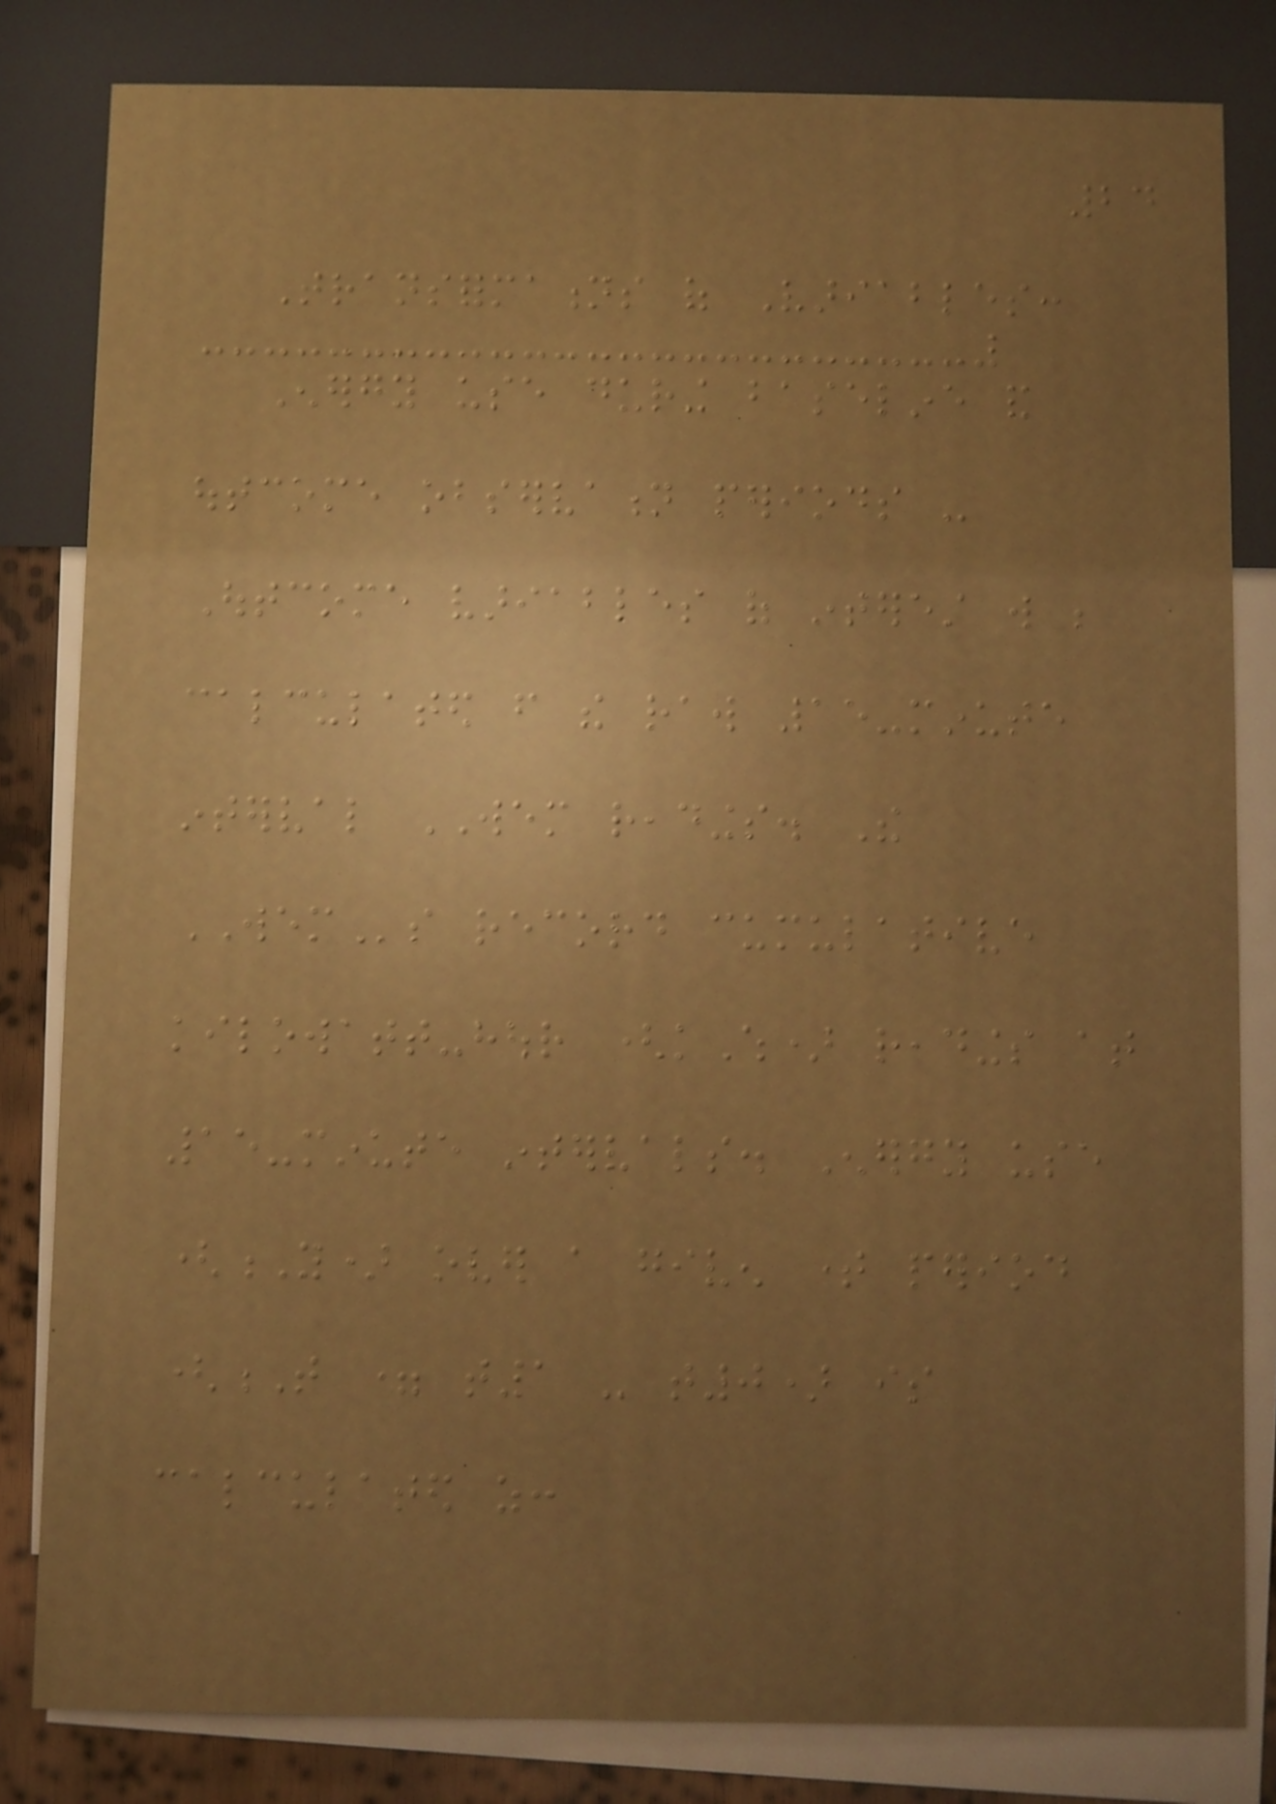24
Transformations of Variables:
Energy use during baseline and
outcome observation periods -
Outcome variables of interest will be
calculated from the raw 15-minute
interval WEM readings. The
WEMs record cumulative
kilowatt-hour (kWh) readings at
15-minute intervals. Energy use
(Y) over a given time period
(T = t1 - t0) is
calculated as:
